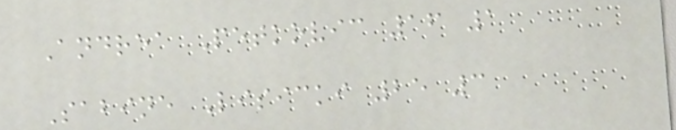Andrea Petkovic 16 1
Sabine Lisicki 25 3
